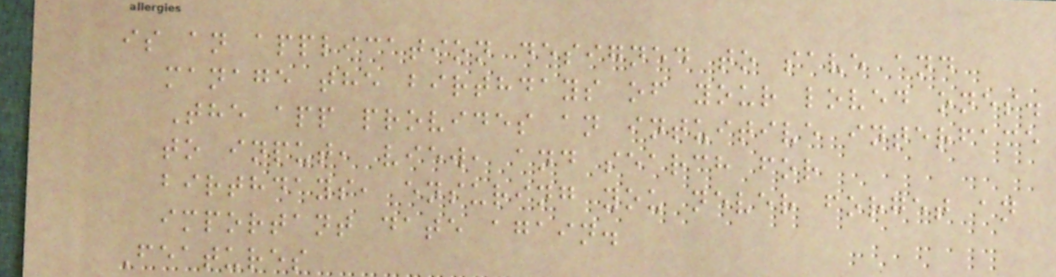is an application designed to save and
manage the birthdays of your loved ones.
The app provides an intuitive interface
to input, view, and search for
birthdays, ensuring you never forget an
important date again.
Features
